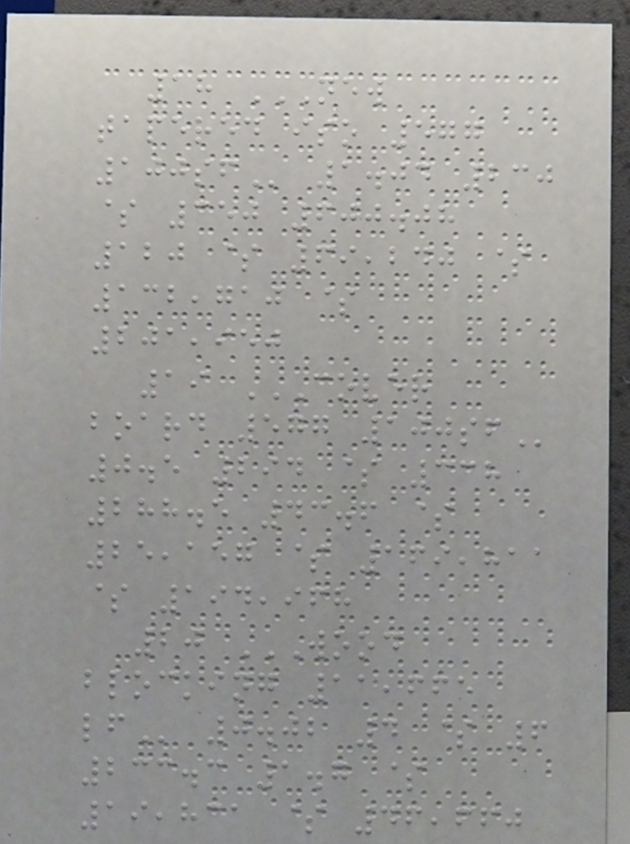18 NEW
TAPERED ISO 577
100SF 1.04 230
$ 350 600.08
120 $ 69,240 $
132,710 $
201,950
19 COVER
BOARD 577 100SF
0.5 294 $ 338
288.5 43.6 $
25,157 $ 169,811
$ 194,968
20 WOOD
BLOCKING 11,665
LF 0.02 4 $ 6
233.3 1.7 $
19,831 $ 46,660
